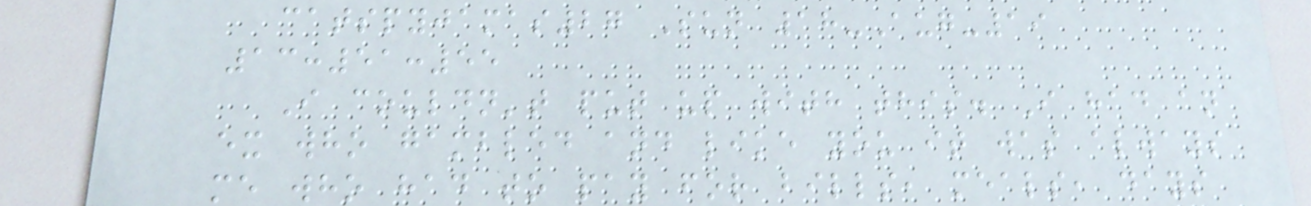catspyjamas27 Sun 18-Aug-19
13:51:55
I couldn't put up with this. I had an
ex who gambled and like you it was always
me who had to pay for bills, meals, days
